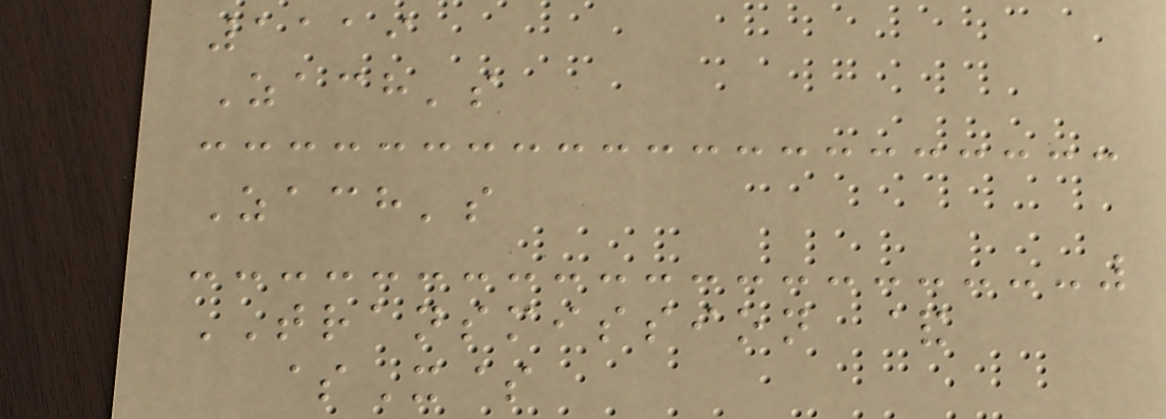1119
Zach's
Zach's
TRANSMISSION &
$X$
